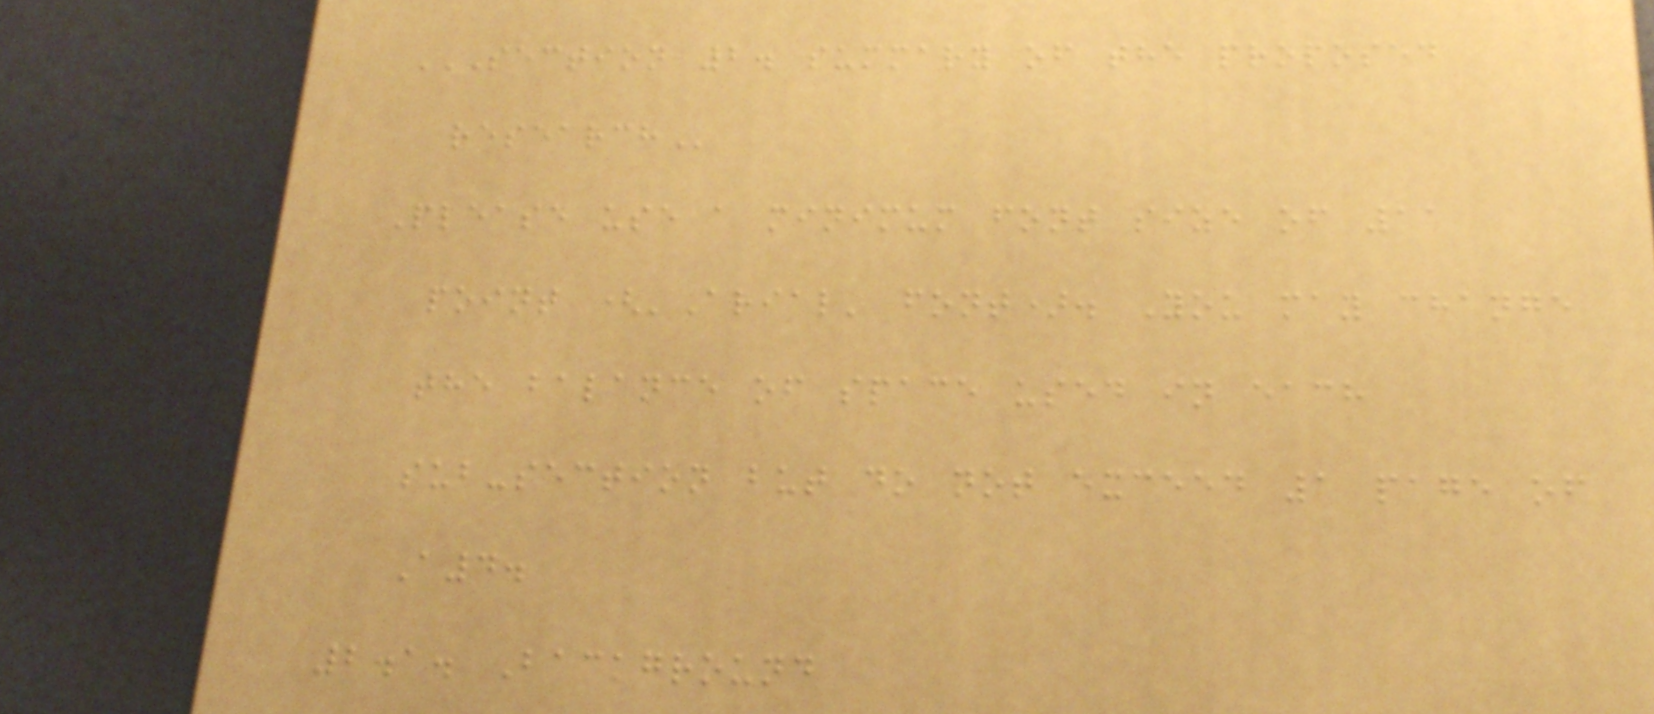SECTION 2. SUMMARY OF THE PROPOSED
RESEARCH
Please use a minimum font size of 11
point ('Arial' font). You may change
the balance of space used in each
sub-section but do not exceed 1 page of
A4.
2.1. Background
